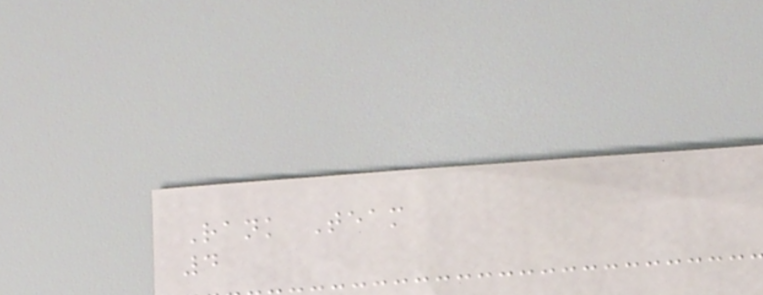Rank Team
4
